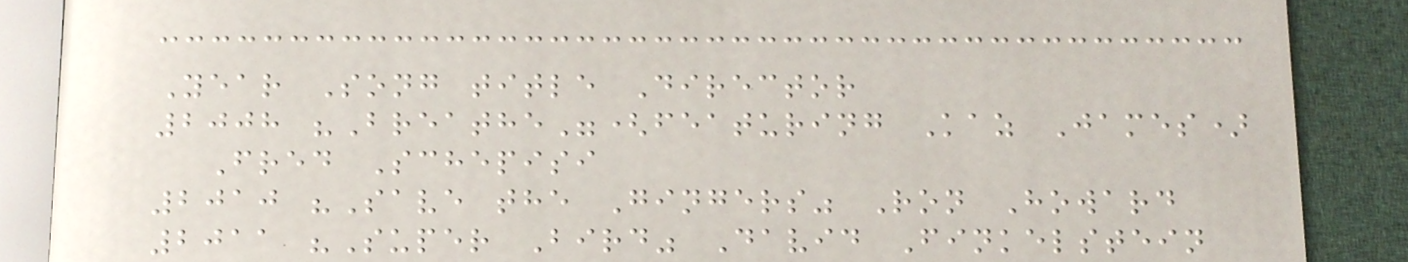Year Song title Director
2008 "Breathe"(featuring Kaz James)
Fred Schepisi
2010 "Save the Gingers" Ron Howard
2011 "Super Bird" David Finkelstein
